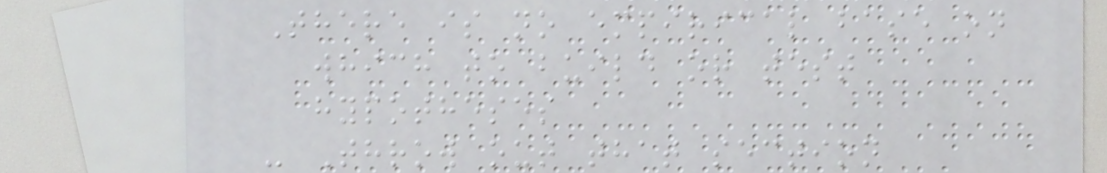There is no empirical base on
which to build or test
hypotheses
- Throw out that section
